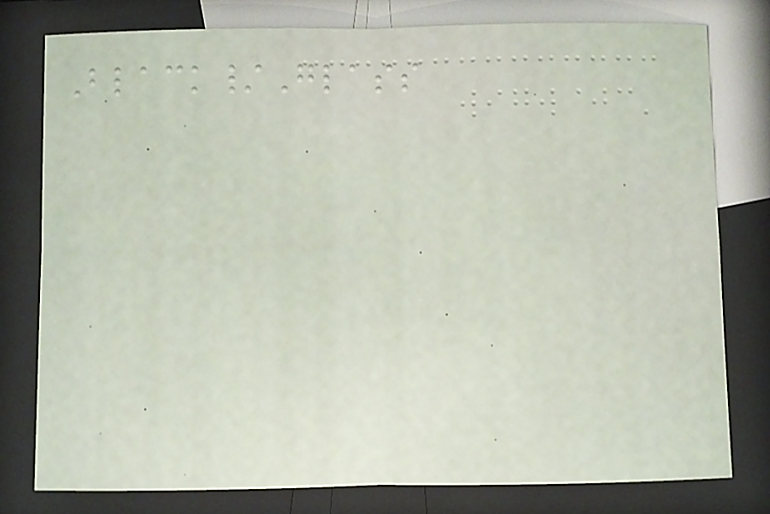Black/Glass
